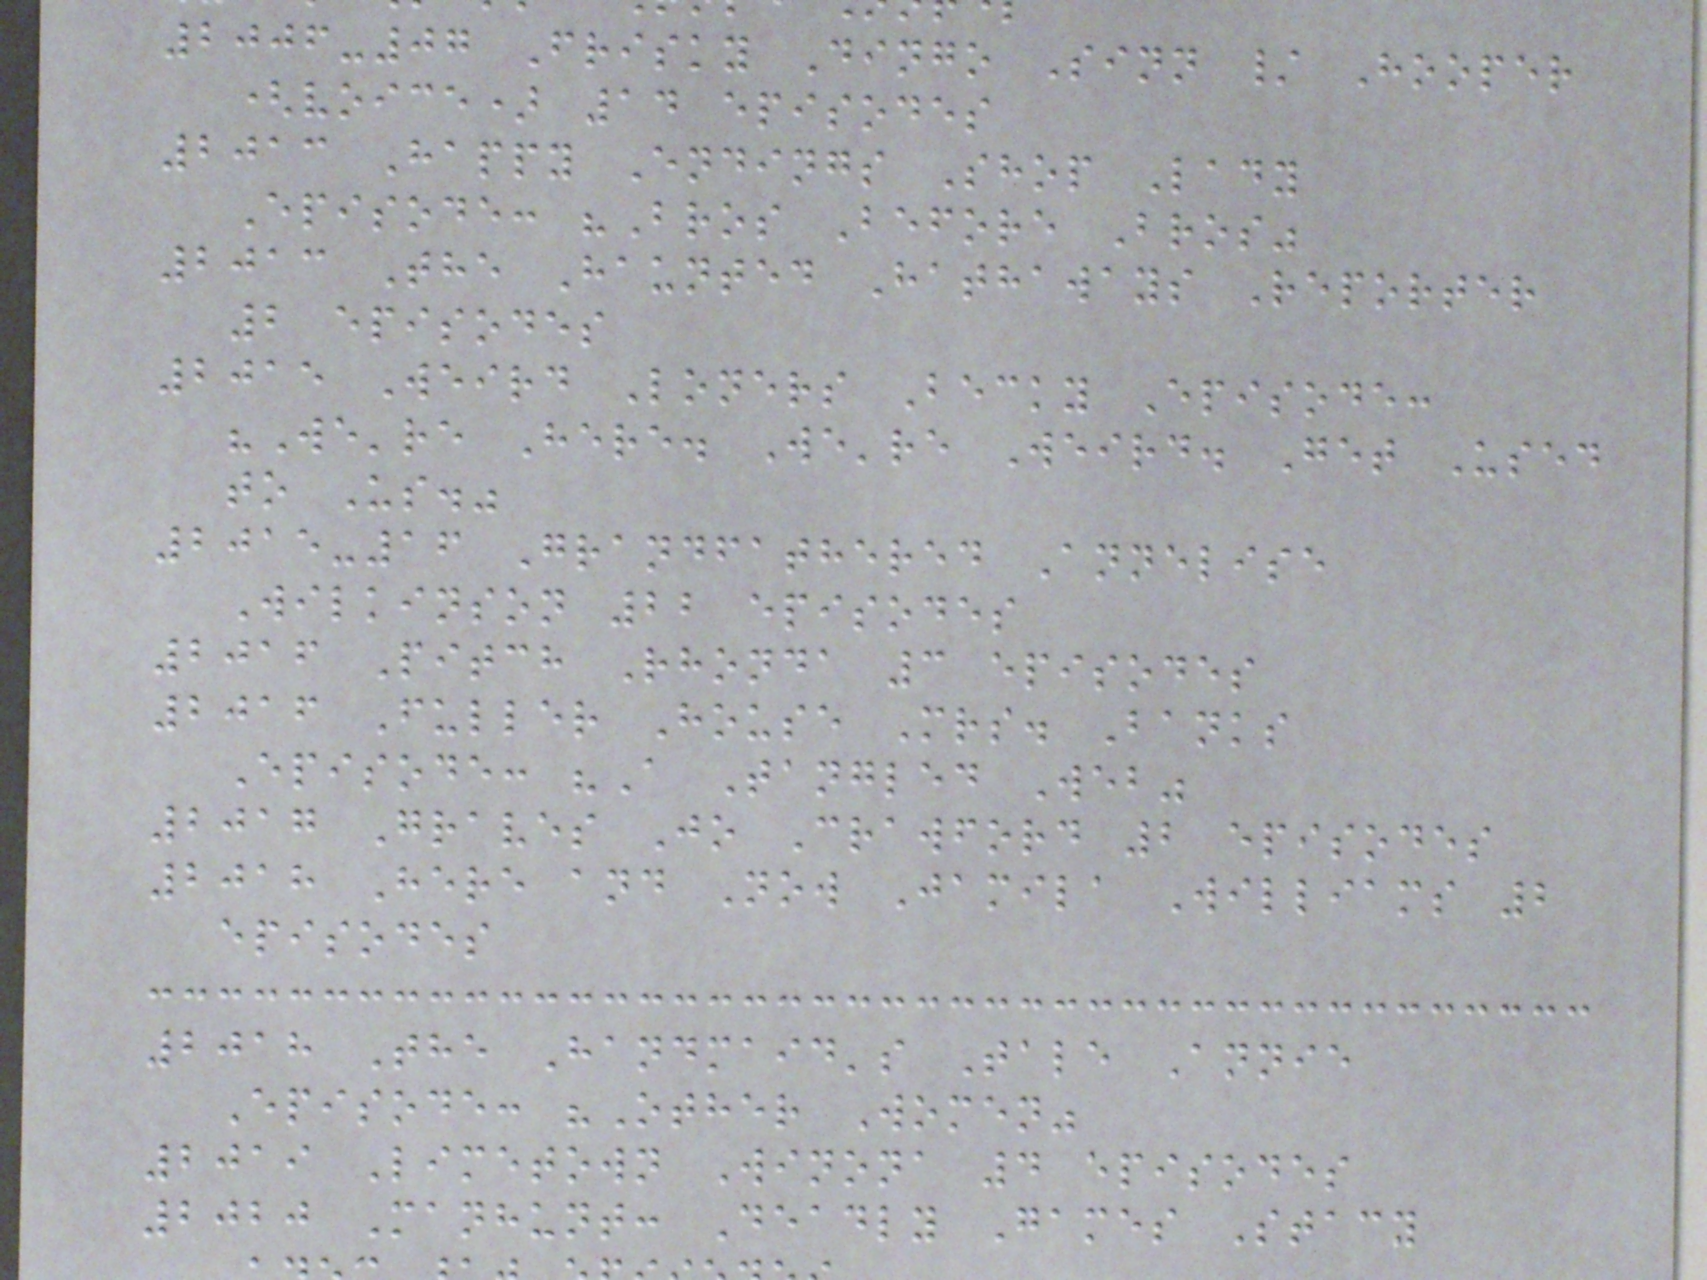2006-07 Frisky Dingo Sinn / Hooper
(voice) 14 episodes
2013 Happy Endings Shop Lady
Episode: "Bros Before Bros"
2013 The Haunted Hathaways Reporter
2 episodes
2015 Weird Loners Becky Episode:
"We're Here. We're Weird. Get Used
to Us."
2015-16 Grandfathered Annelise
Wilkinson 22 episodes
2016 Pitch Rhonda 3 episodes
2016 Fuller House Mrs. Banks
Episode: "A Tangled Web"
2017 Graves Jo Crawford 2 episodes
2018 Here and Now Jamila Williams 2
episodes
2018 The Handmaid's Tale Annie
Episode: "Other Women"
2019 Limetown Winona 4 episodes
2020 Manhunt: Deadly Games Stacy
